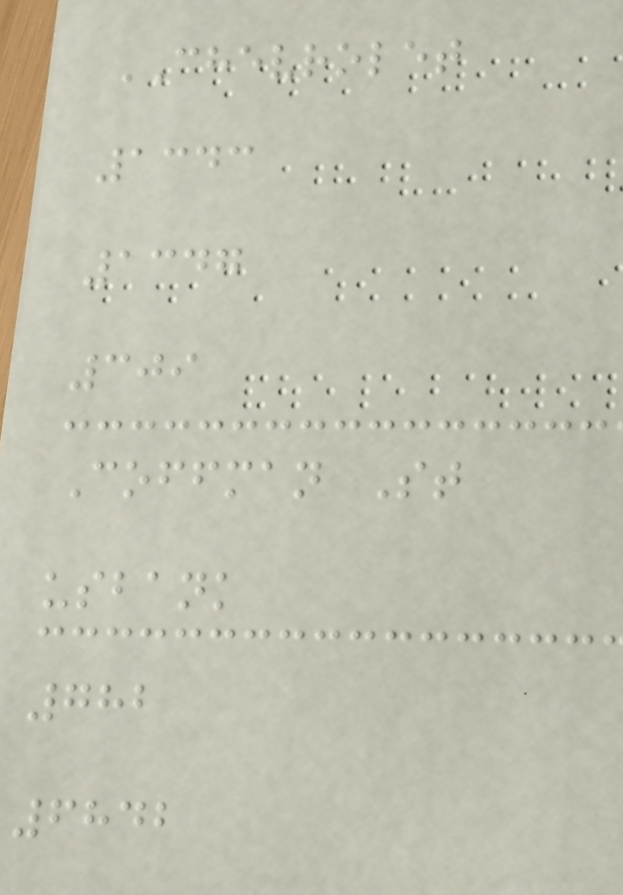CHEVROLET
1343
1347
309
Coffman St
usbank
782
6842
